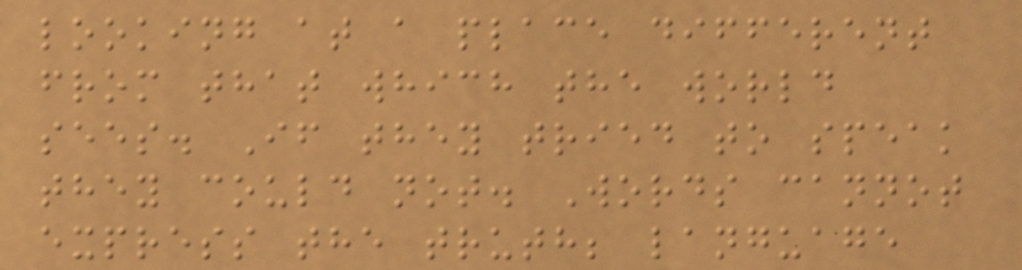looking at a place different
from that which the world
sees. If they tried to speak
they could not. Words cannot
express the truth; language
